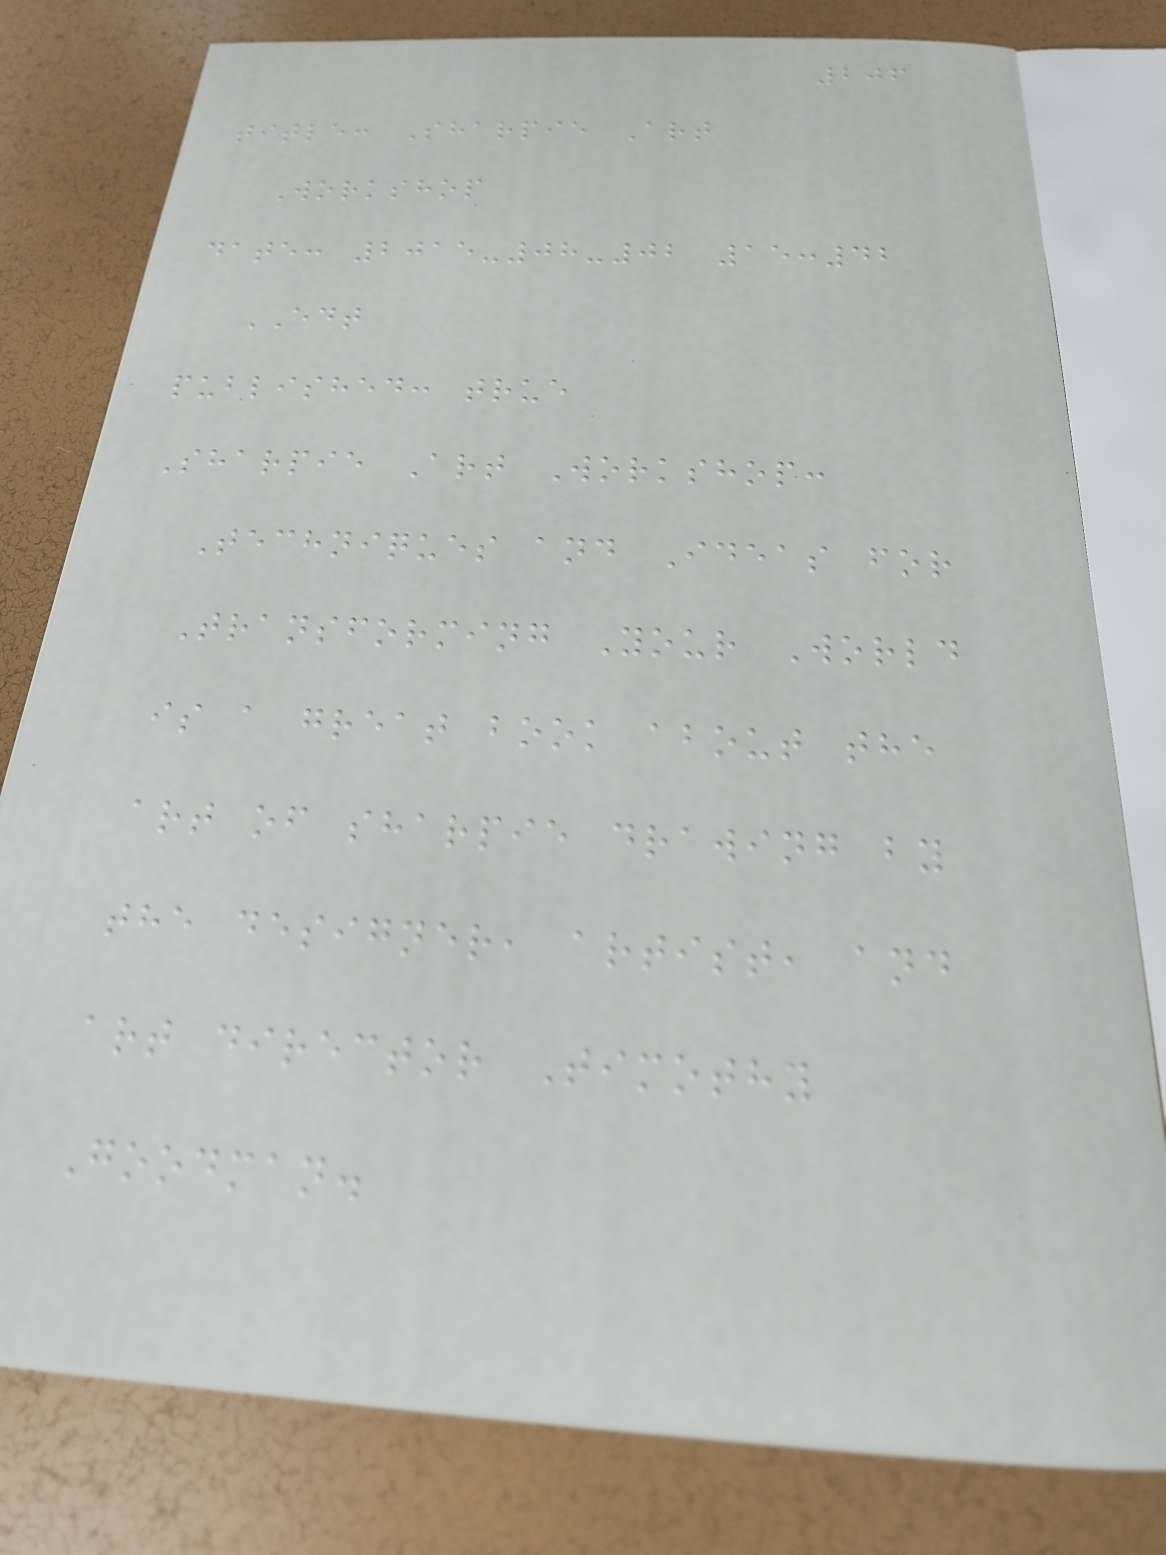206
title: Sharpie Art
Workshop
date: 2015-08-02 15:42
EDT
published: true
Sharpie Art Workshop:
Techniques and Ideas for
Transforming Your World
is a great book about the
art of sharpie drawing by
the designer, artist, and
art director Timothy
Goodman.
